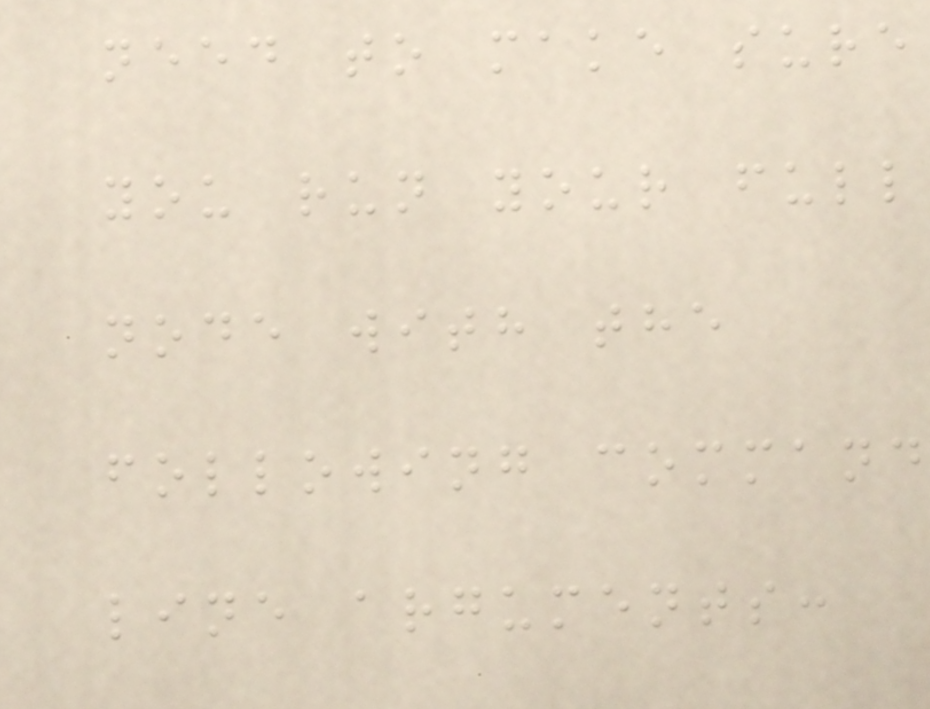need to make sure
you run your full
node with the
following command
line arguments:
